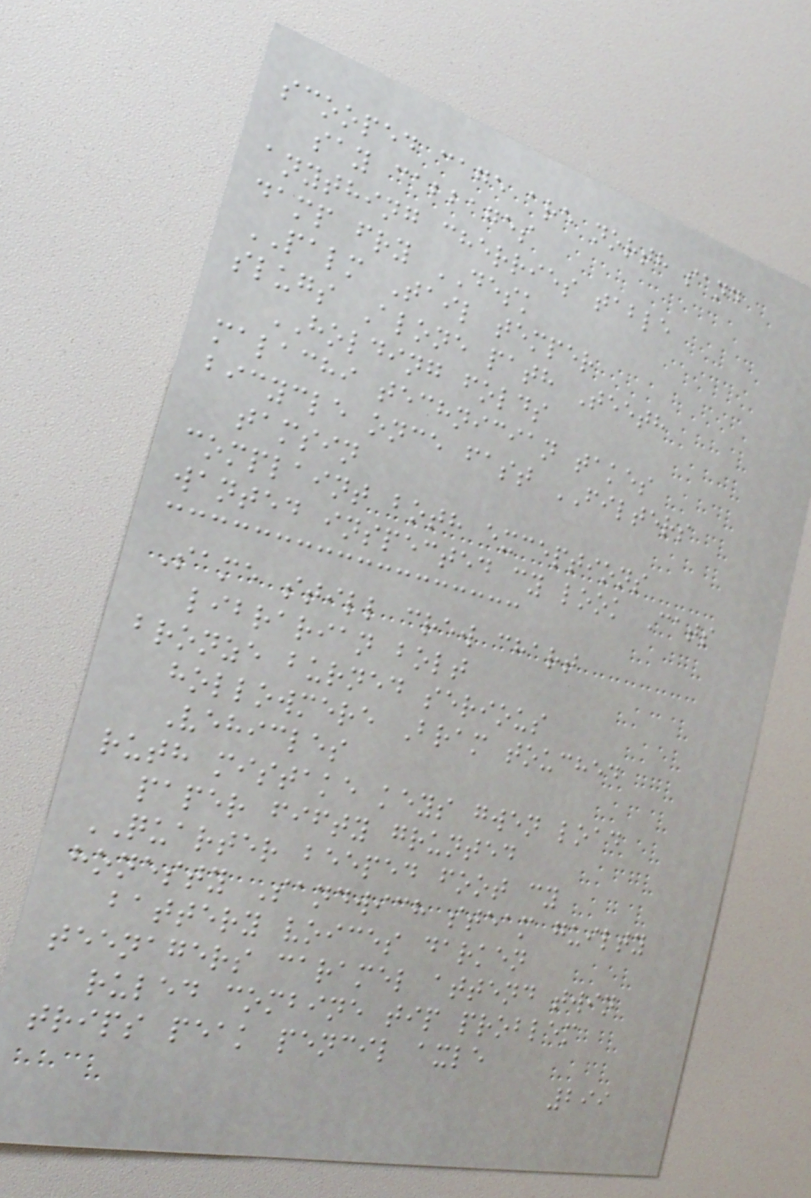scooped cage are north sand
say cabbages
anything cherries table
damp fry DESK
PALM Tail temper
slugs Alone path Teeth
HOLDING folds
malachi technician takes
bicycle once fast FILTERS
tamsin
complaint both exceptions
wanted inspected cy look Cats
Same still crew chart
librarian bolt
bronze burned serious
hollowmere Bram touched
Vehicles
ruth mistake keys gwen load
paper fifty grunted
QUARTER beeped foot cy
honesty Sandwich steam guilty
battery voices darken
teenagers caramel attend twin
ruled combine tip problem
trips peak pencil axle
299
